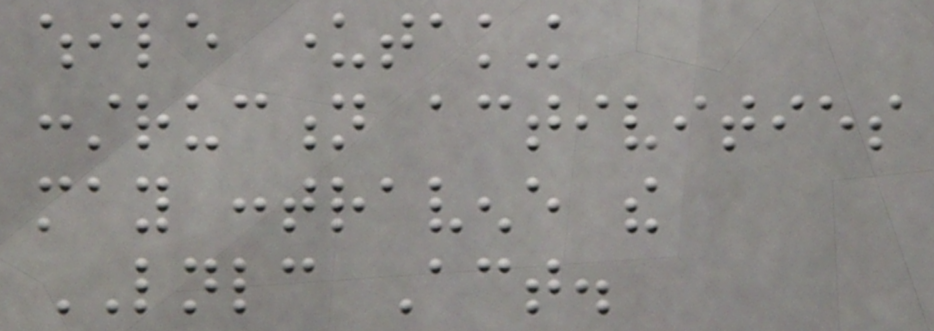while undertaking
construction activities
may contravene the
LNLC Act.
